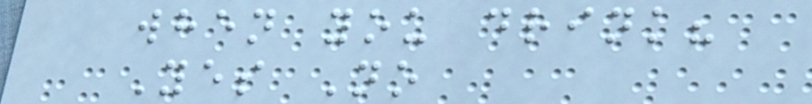when you drink?
Yes No
